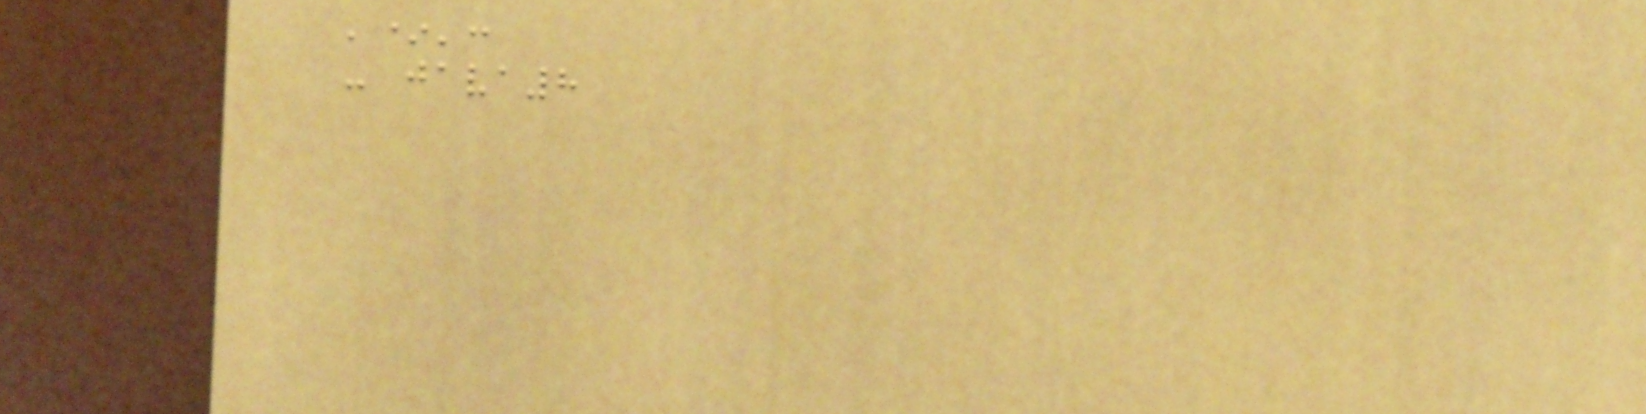'*':
- java8
